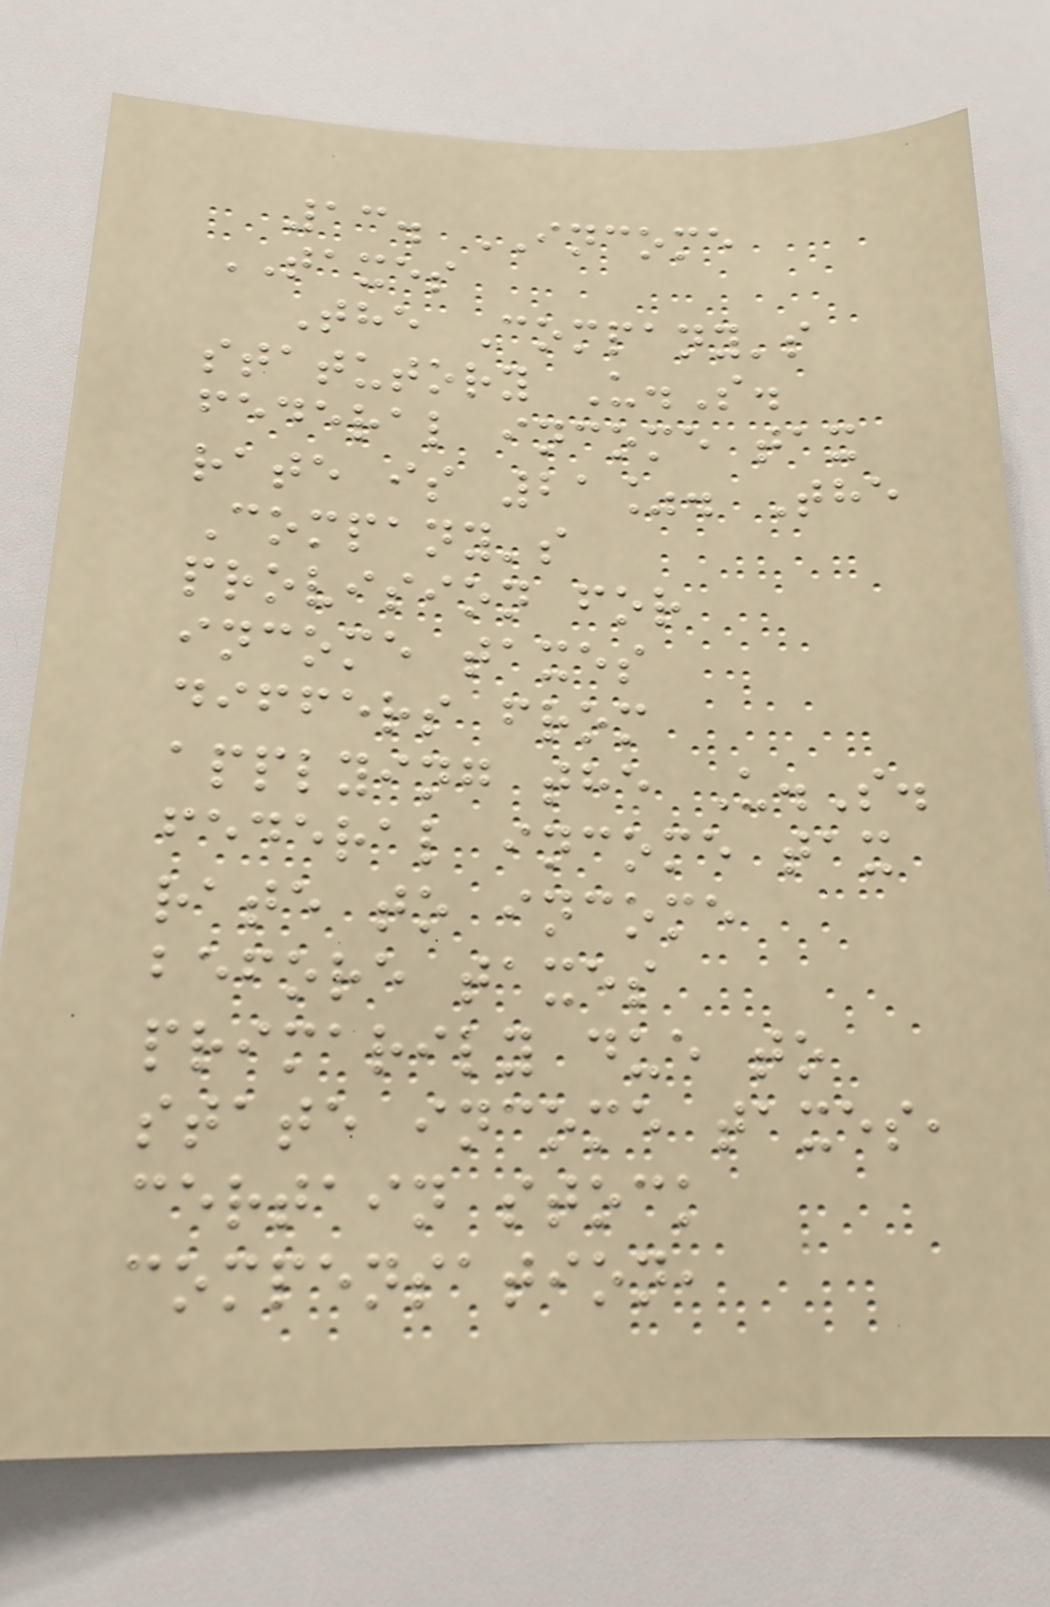13. INCOME
TAXES
The Company's
statutory U.S.
federal income tax
rate is 21%. The
Company's
provision for
income taxes
differs from
applying the U.S.
federal income tax
rate to income
before taxes
primarily due to
state income taxes,
certain stock
compensation,
